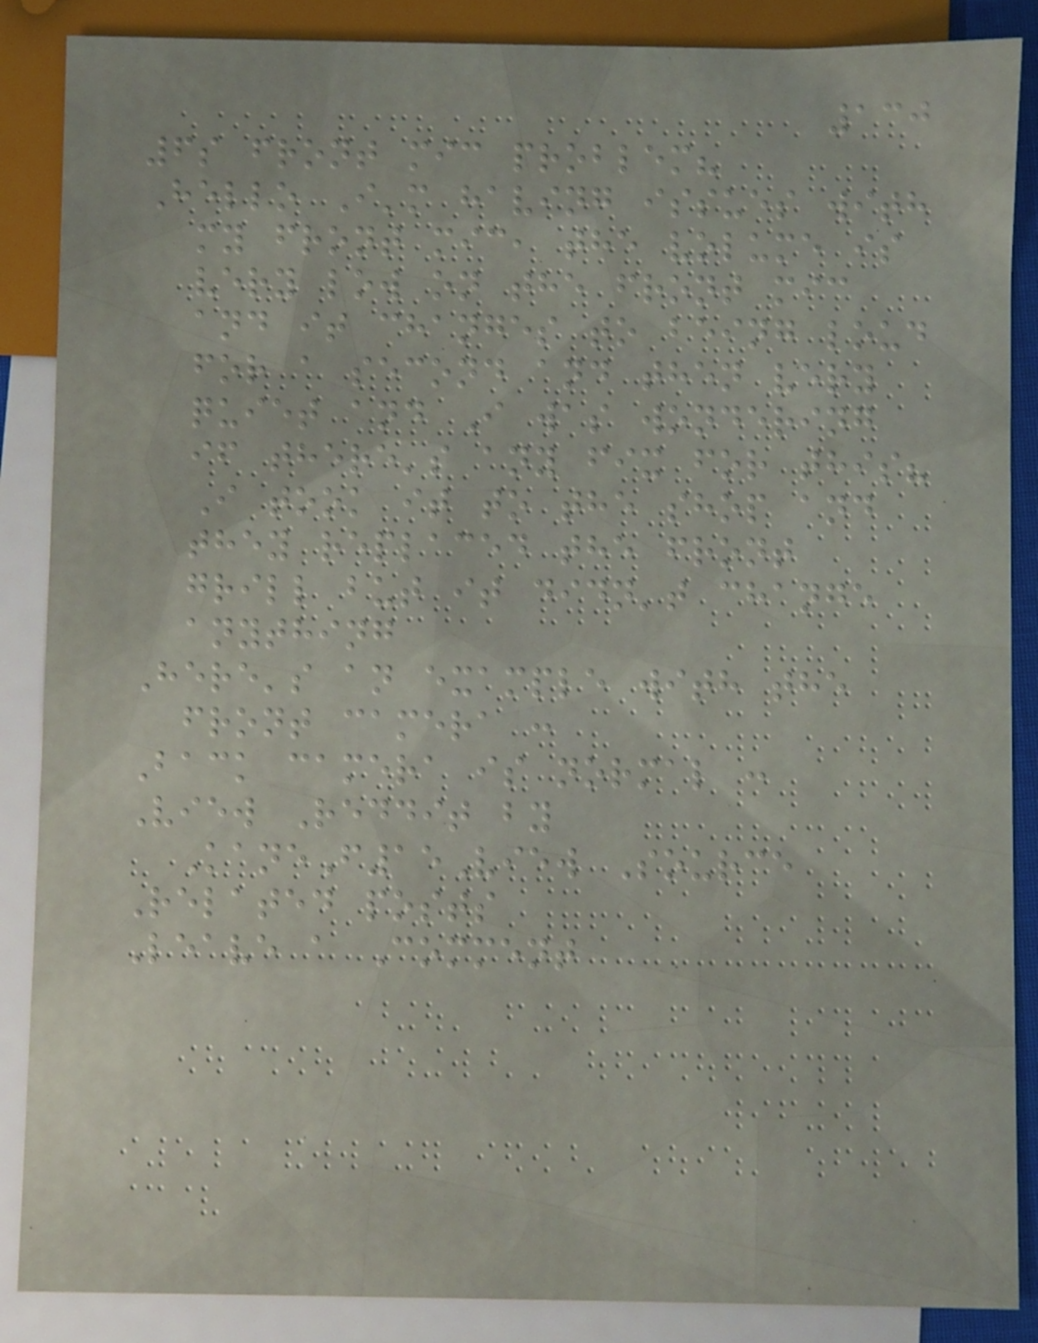130
6s front mic problem?
Hello I'm having issues with
my front mic, the volume is
very low on the front mic
and it changes to being loud
for a second and then very
quiet and I was wondering
if there's any fix for this?
I took it to the shop and
they replaced the front
grill but it didn't change
anything
Here's an example with the
front camera :
Back camera is normal :
View Reddit by
KaneF15View Source
Related posts
Leave a Comment
